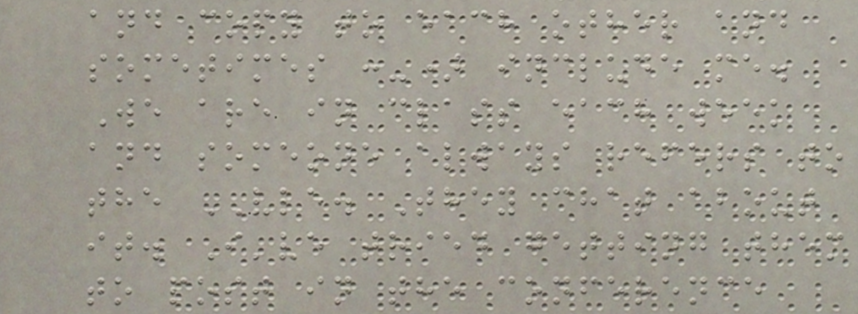and copy to each other and
sometimes :-) include me.
We are in class each week
and someone always refers to
the VLE. They chat about
it. I've tried getting them
to post in the conference
